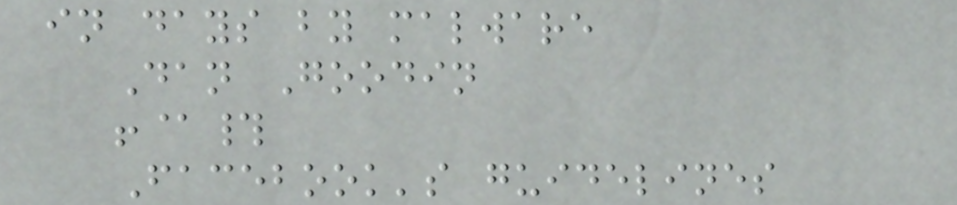in days by malware
Dan Goodin
!@#
Facebook's guidelines
